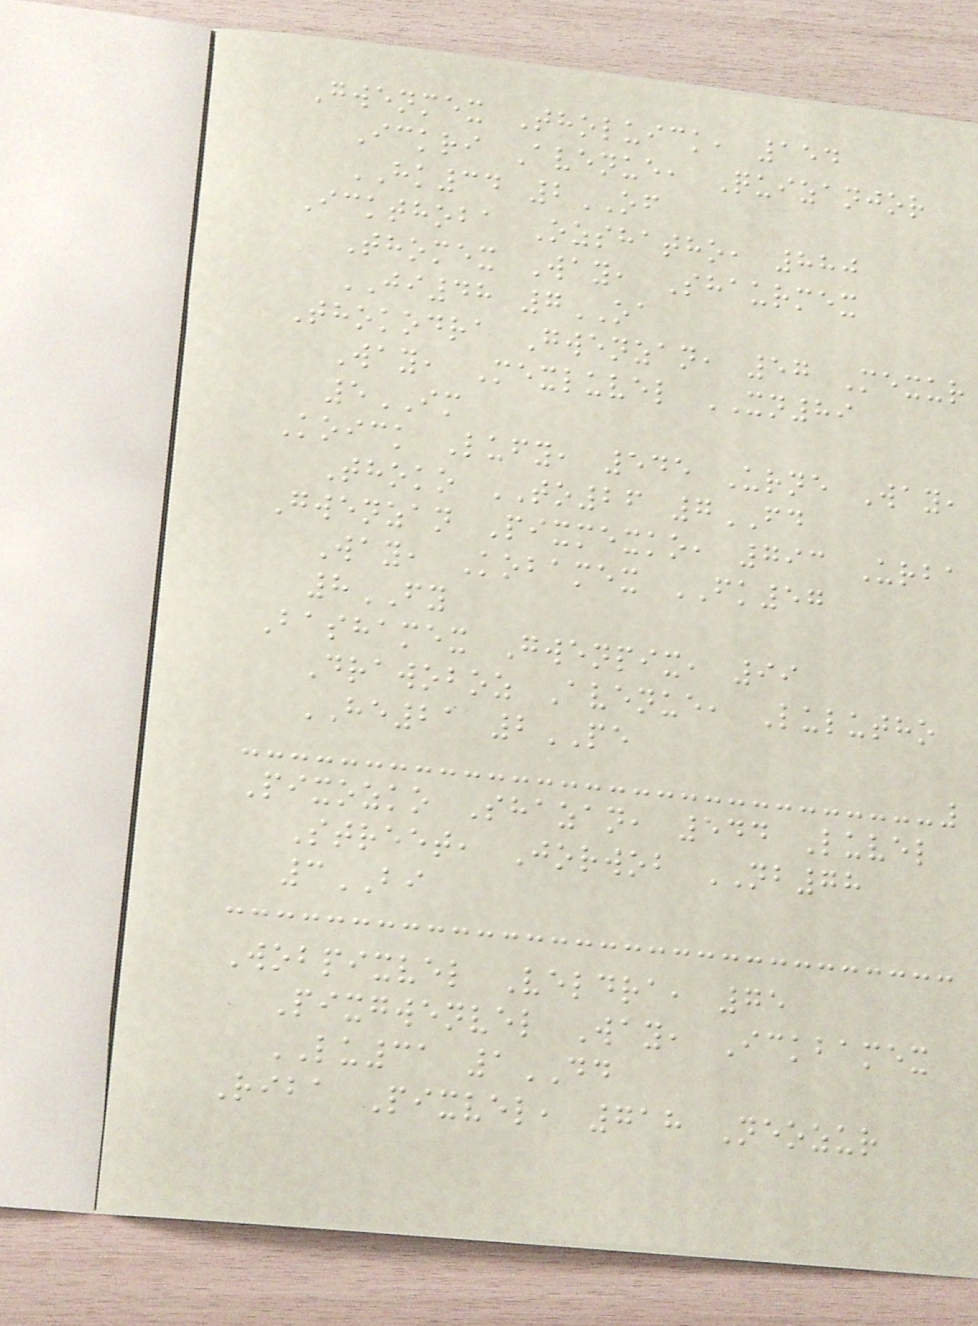Gwenmex Tholuick, 154
Ickri Avenue, Quizanjor
HK34 2OF
Ickthoba Ozshatho, 880
Thomex Way, Shaurmex
JI48 7OA
Thokodra Gwenzan, 57 Mexur
Way, Mexluvel XN89
5IM
Koick Lufy, 545 Urne Way,
Thoko TO26 7FD
Gwenzan Pixmexko, 793 Urba
Way, Kobamex FK57
8FY
Bashamex Gwenpix, 99
Drawoboz Avenue, Lulutho
HE21 2PE
Pixozko Shazan, 544 Luvel
Street, Jorwob NB78
3BI
Wobpixvel Veldra, 75
Pixgwenvel Way, Ickbamex
LU31 1DD
Riba Pixvel, 718 Neozur
